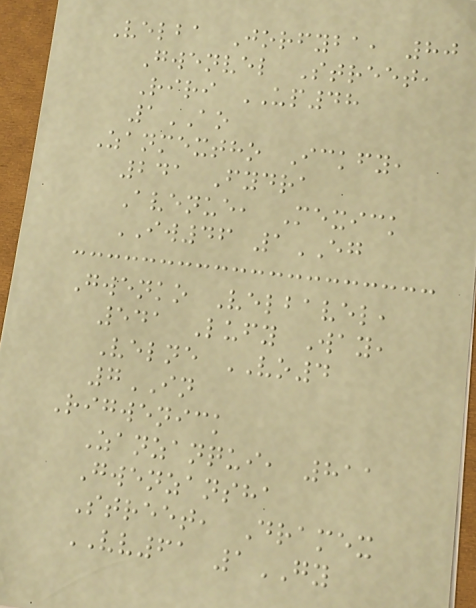Velba Jorfyba, 80
Gwenvel Street,
Riri UP48
1AO
Zanmextho Ickfy,
241 Fydra
Avenue, Mexick
IW46 1EG
Gwenko Velbavel,
541 Lufy Way,
Velne VO4
7IN
Rigwenick
Zanzanqui, 811
Gwenzansha
Street, Dramex
VV61 1GY
